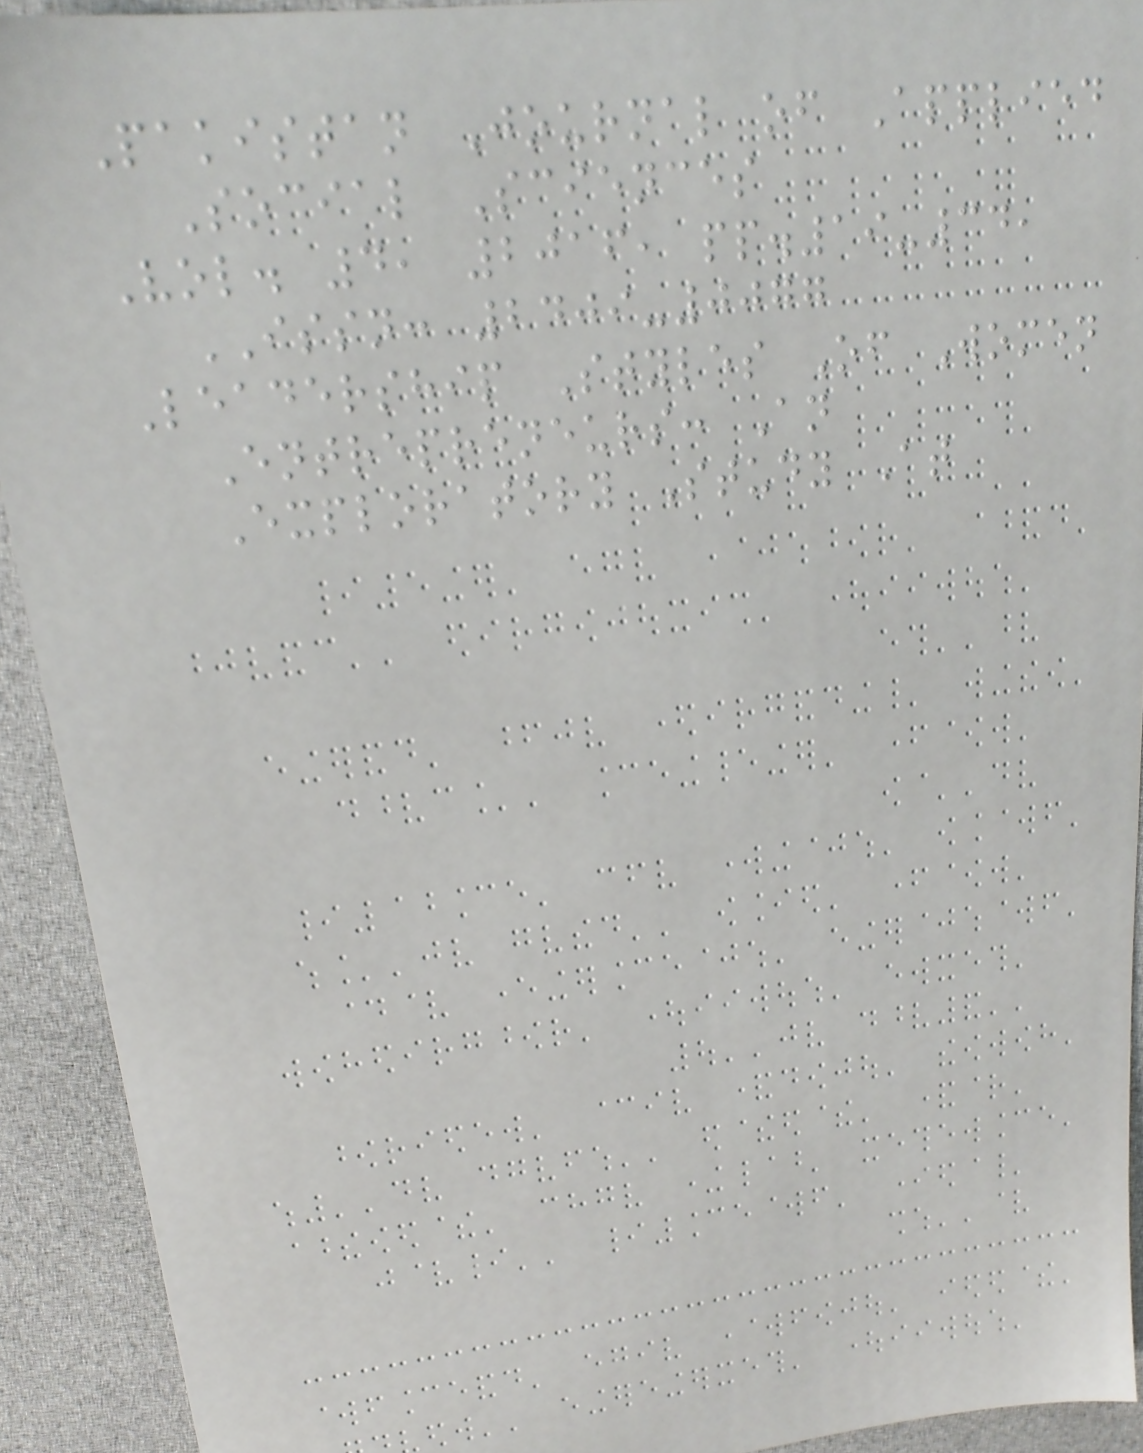Pakistan Journal of Applied
Social Sciences
Vol. 4, 2016, pp.19-34,
ISSN: 2409-0077
Leadership Styles Of Women
Entrepreneurs: An
Exploratory Study At
